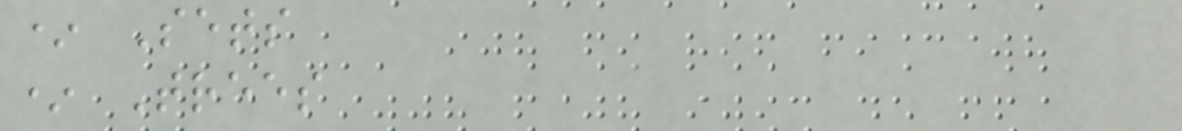* Sets
* Trees
